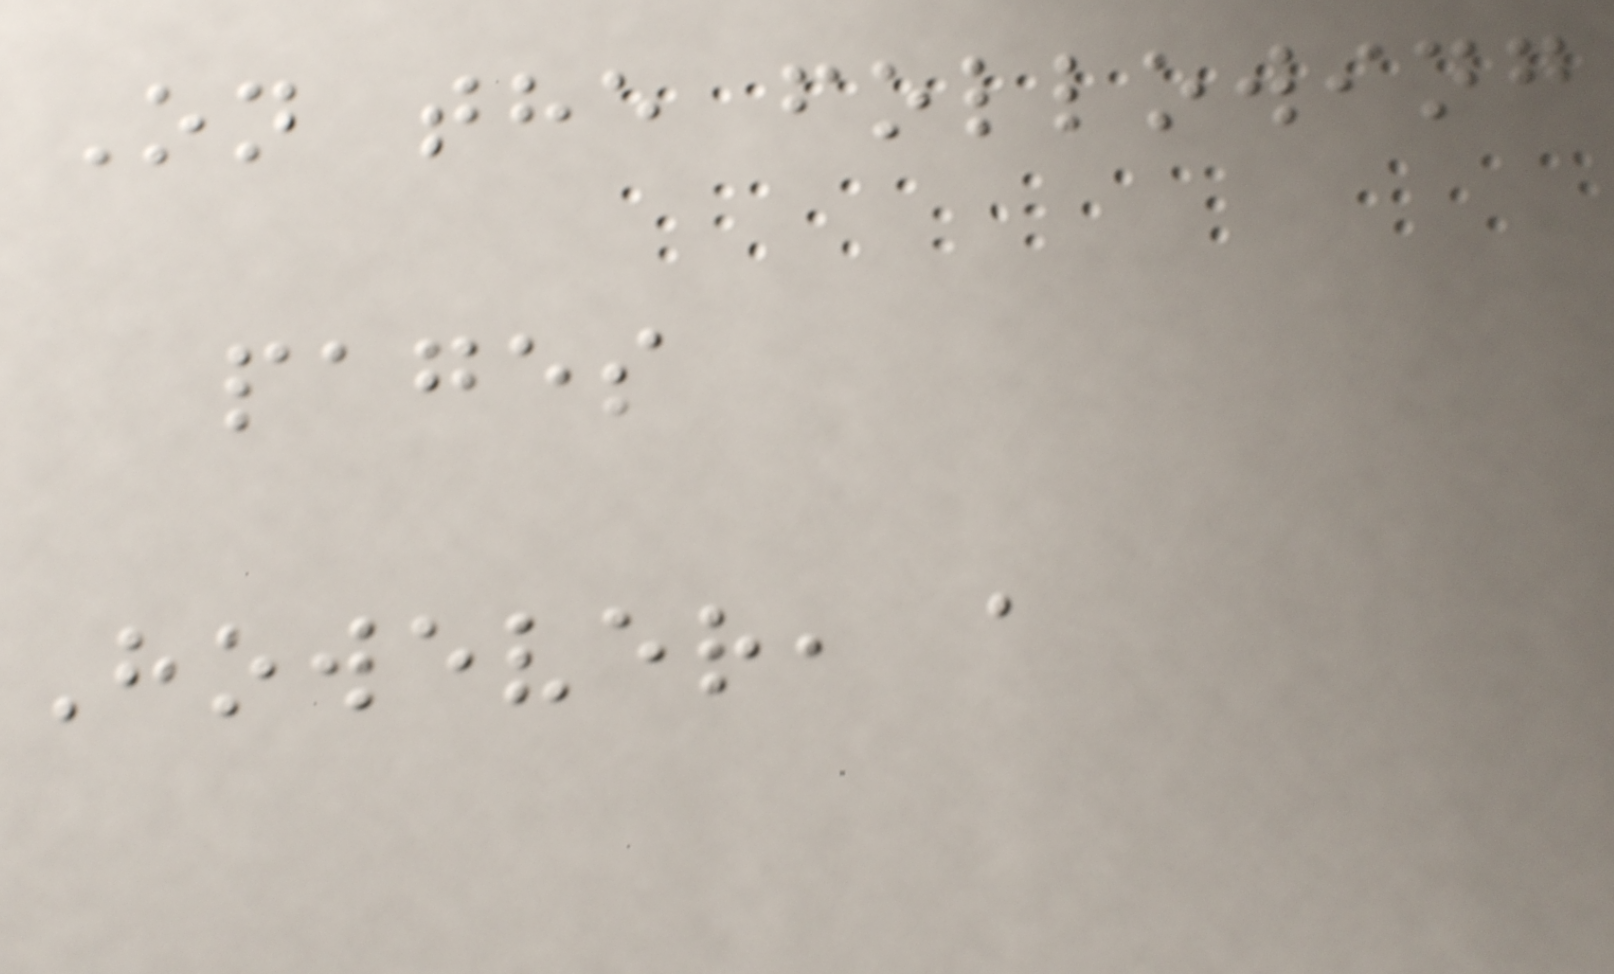On the following
pages
However, a
